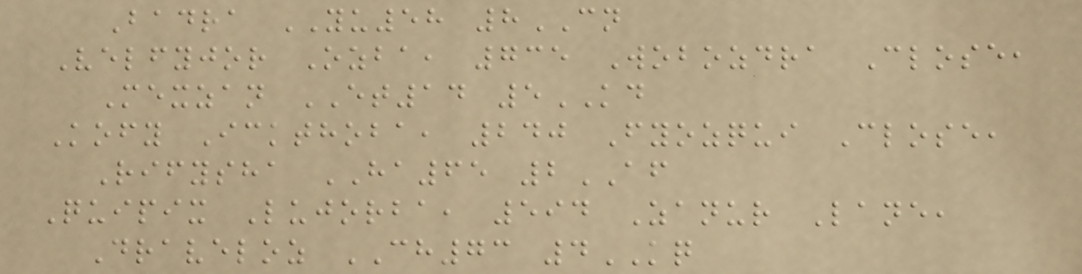Badra YU58 8CN
Velfyjor Ozba, 735 Wobozdra Close,
Mexzan ET14 5KD
Kofy Ickthoba, 240 Fyozqui Close,
Rifysha HA65 2AF
Quipix Lujorba, 594 Zanur Lane,
Draveloz CH73 4KQ
